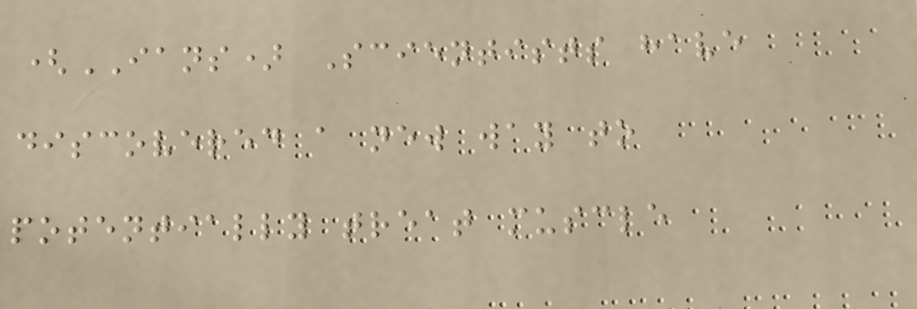(IANS) Scientists have
discovered a new way to
potentially treat muscle
